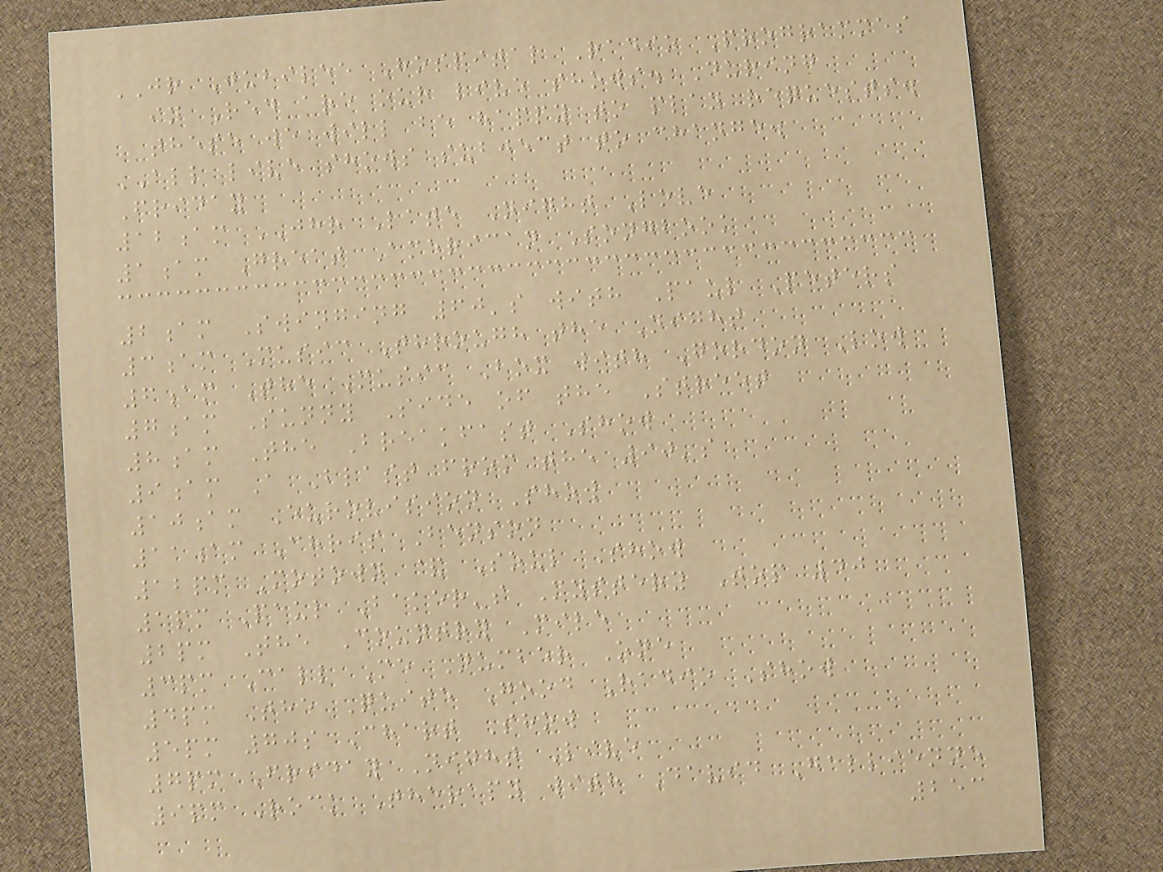JR Jubilee Hospital Radio Programmes
in Red are our live shows. During
these we will be happy to play requests.
ALL live shows subject to change.
Friday
12am JHR Late Night Love
1am Great American Songbook
2am Swinging 60's with Paul Peters
3am Music Through the Night
6am The Music Box with Gordon Low
7am Sunny Side of the Street
8am The Breakfast Show
9am A Blast from the 90's
10am Eurovision Show
11am Chris Benson
12pm Motown & Soul Show
1pm Paul Baker's Mystery Top 40
2pm The Country Mile
3pm Call Me Number One
4pm The Quite Good Radio Show
5pm 70s Chart Show
7pm Friday Night Live
9pm Rock Therapy with David Gallienne
253
